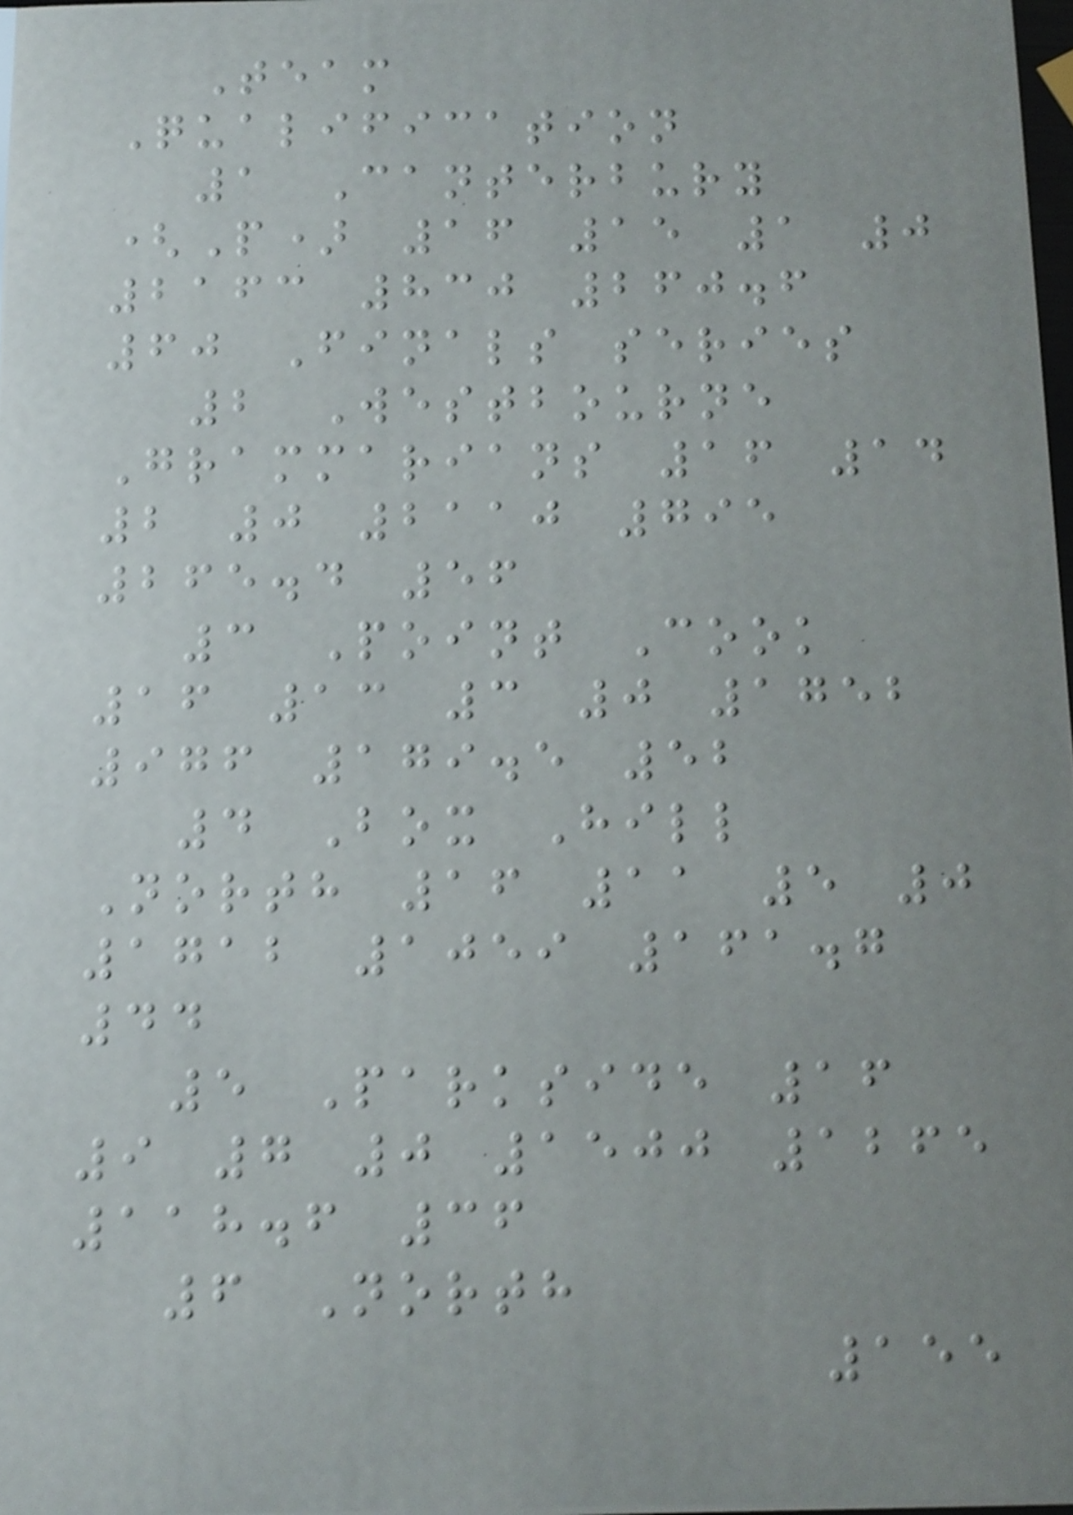Team
Qualification
1 Canterbury
(P) 16 15 1 0
2163 830 260.6
60 Finals series
2 Westbourne
Grammarians 16 14
2 0 2110 795
265.4 56
3 Point Cook
16 13 3 0 1752
976 179.5 52
4 Box Hill
North 16 11 5 0
1712 1059 161.7
44
5 Parkside 16
9 7 0 1500 1265
118.6 36
6 North
155
